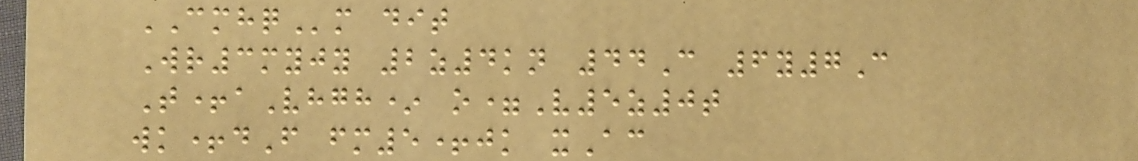CMHQm dit
Wr3myjy 2z4kn 44C 6y7C
T+aVhgh* o=V5z0t
wk+dF fm5+jk xAc
